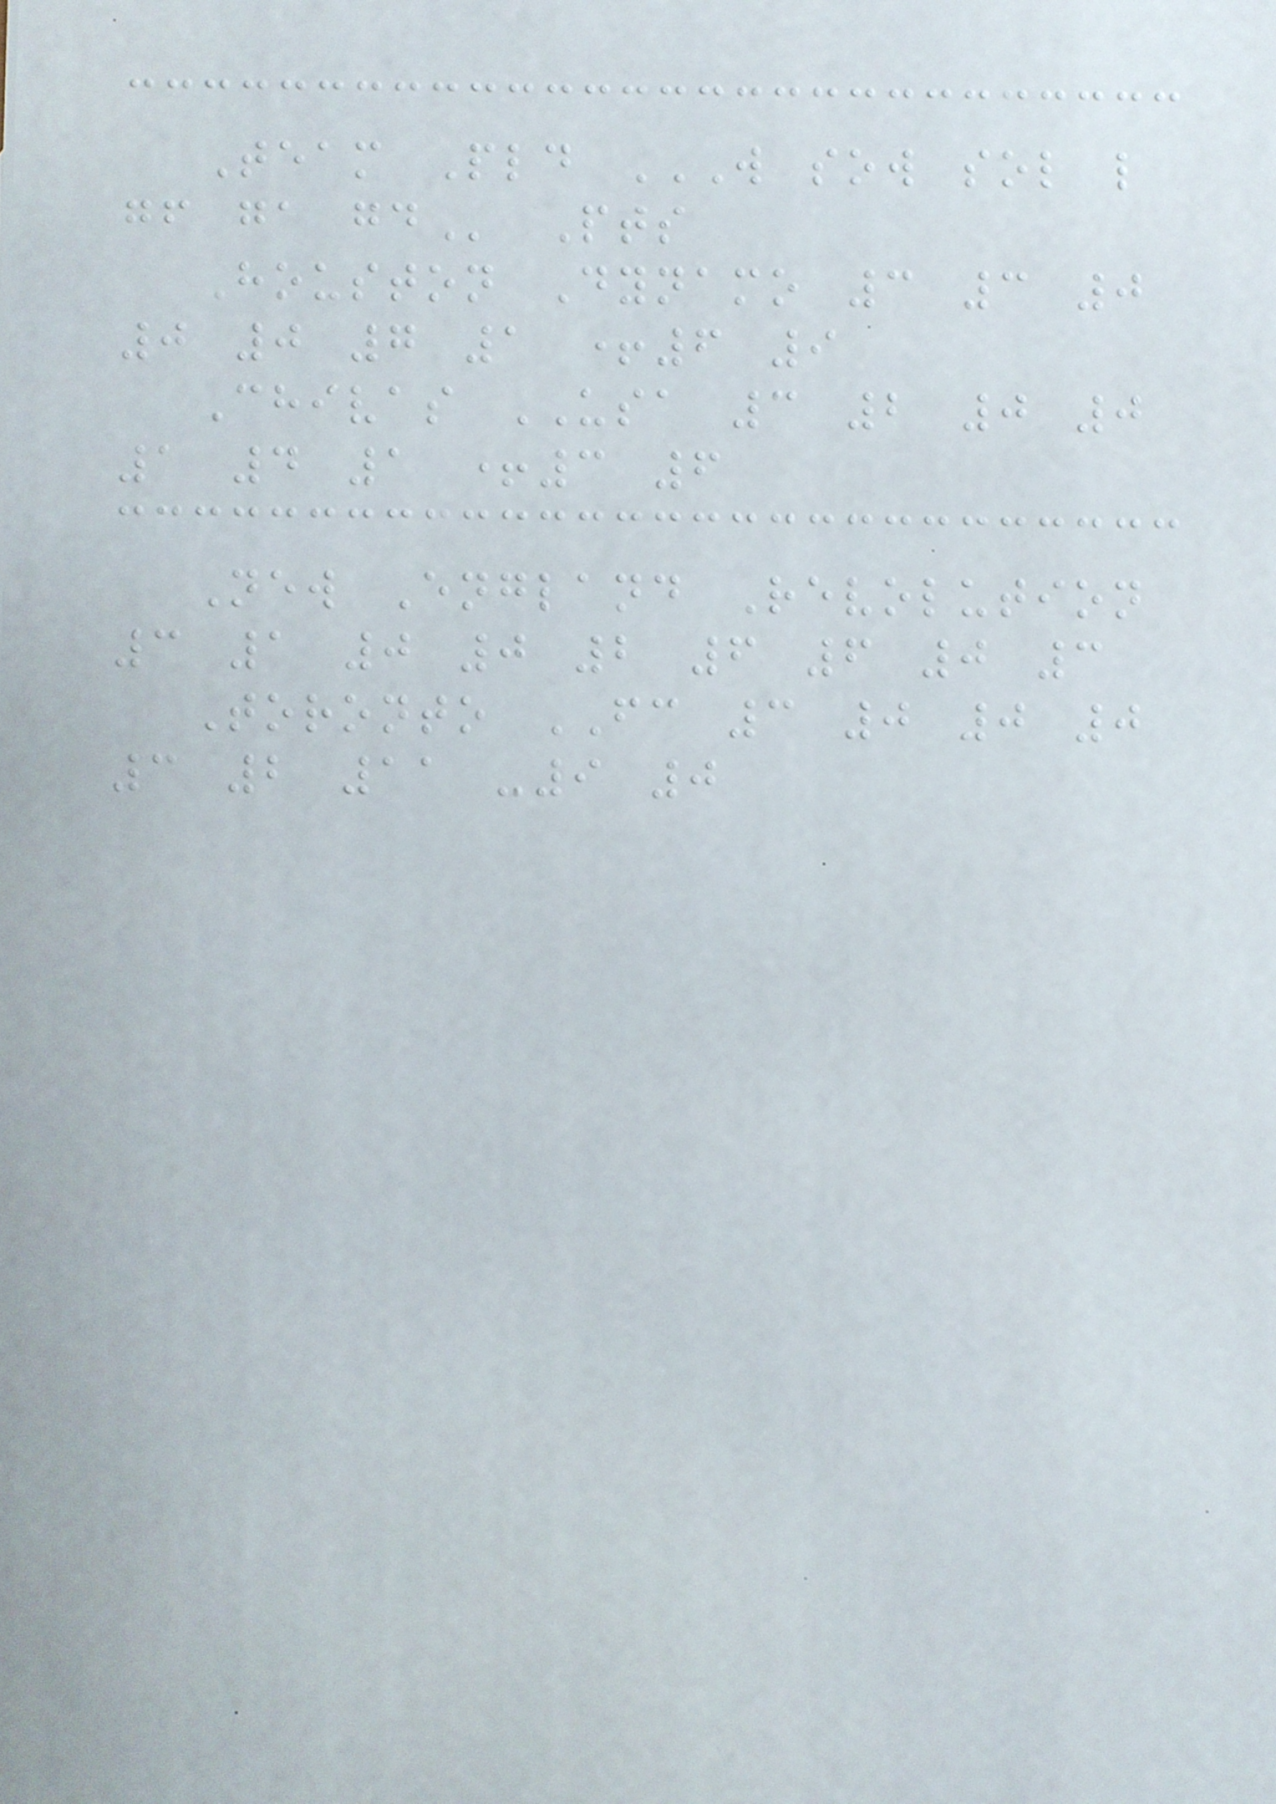Team Pld W SOW SOL L
GF GA GD Pts
Houston Dynamo 3 3 0
0 0 7 1 +6 9
Chivas USA 3 2 0 0
1 4 1 +3 6
New England Revolution
3 1 0 0 2 6 6 0 3
Toronto FC 3 0 0 0
3 2 11 -9 0
